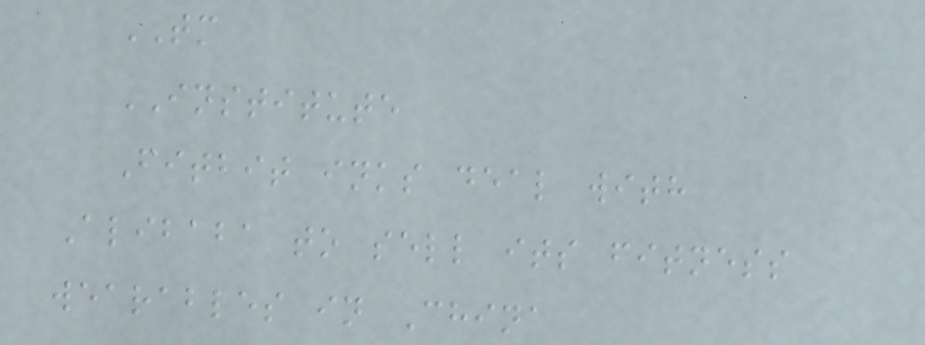TM
INSTITUTE
Fitbit inks deal with
Alibaba to sell its fitness
wearables in China
